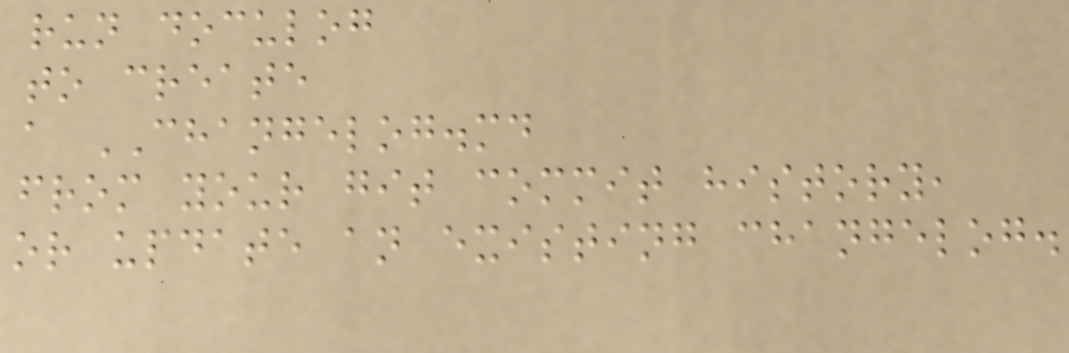run doculog
to create
a CHANGELOG.md
from your git commit history,
or update an existing changelog.
